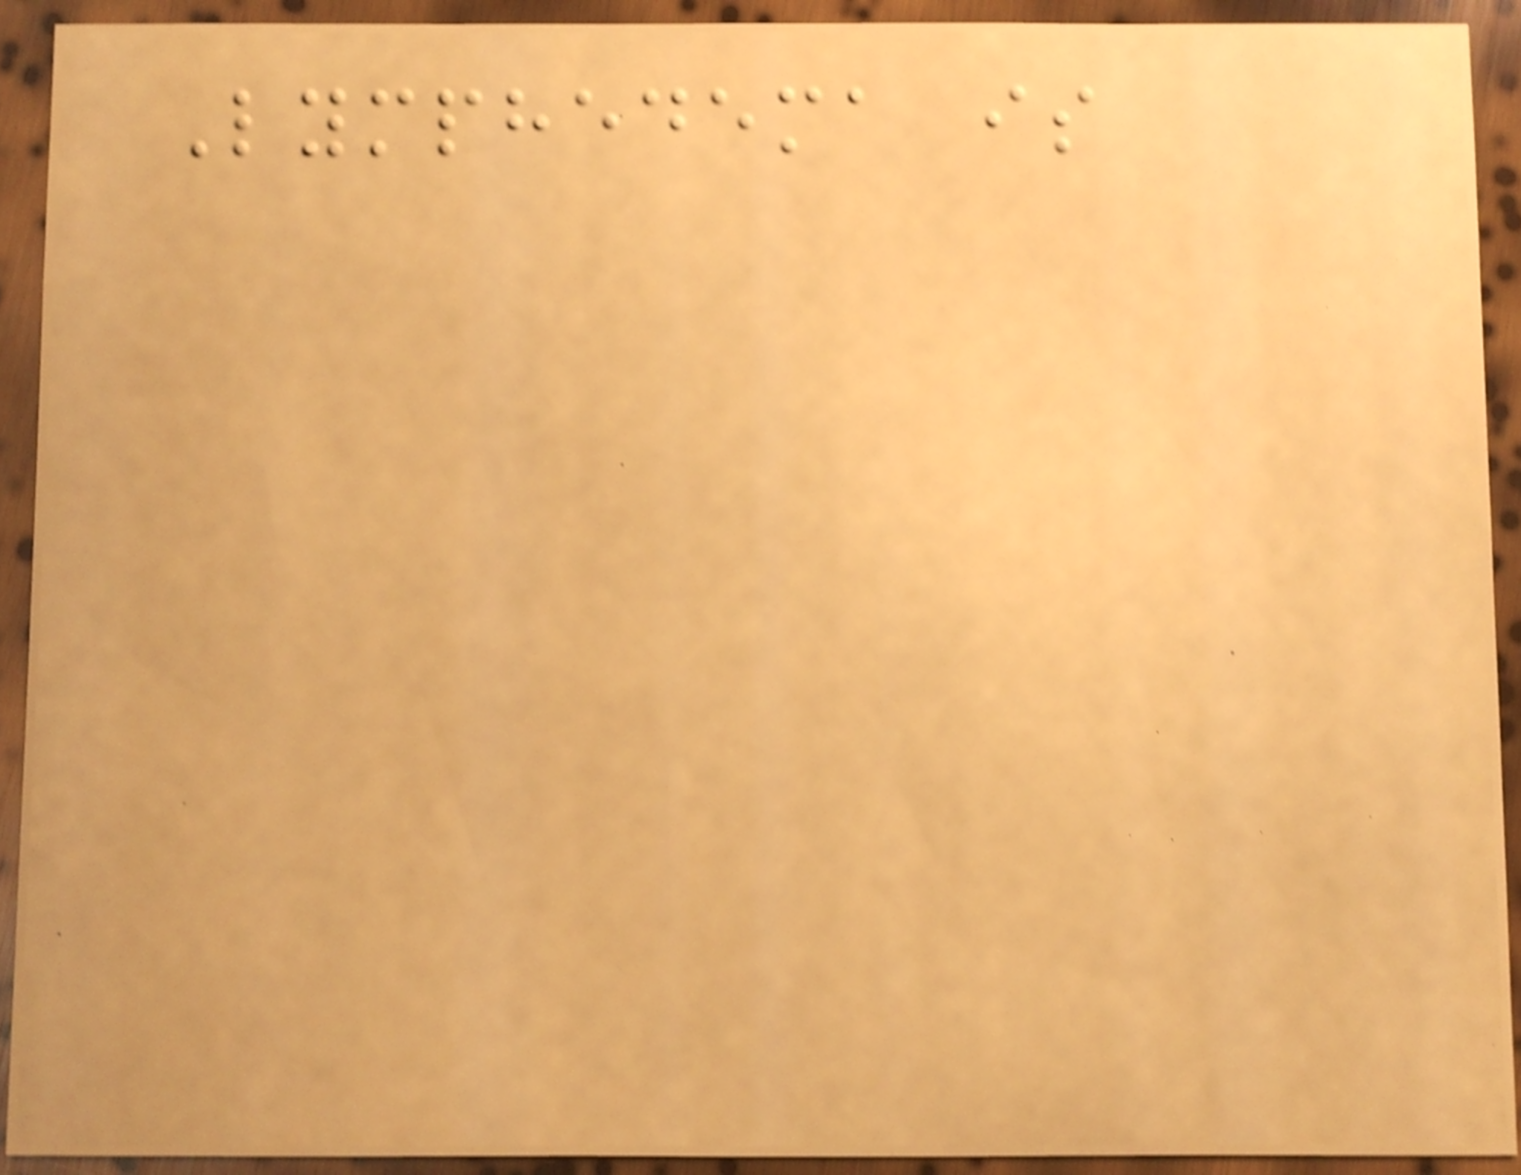Lymphedema is
